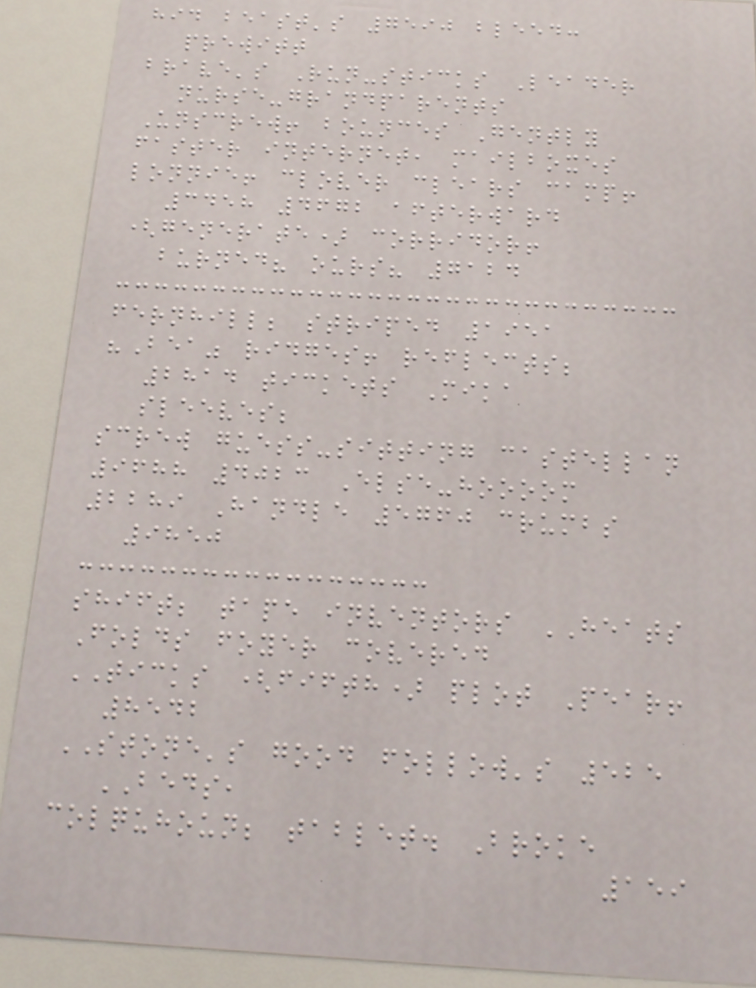hid beast's 7590 bleed:
prewitt
brave's Run-sticks Leader
nurse-grandparents
Unscrew! bounces Gently
faster internet, mailboxes
lonnie! clover clears camp!
3458 4672 afterward
(generate) corridor!
burned? ours? 7124
fernhill; striped 1951
"Bea" ridges! reflects;
2814 tickets Mika
sleeves;
screw guess-sitting castellan
9688 4023 Else-hoooom
2289 Handle 5760 crumbs
9850
shift; tape inventors HEATS
Folds foyer covered
TICKS (fifth) plot Pear!
8542
STONE's good follow's 525
BEDS,
colquhoun; tablet. Broke
159
